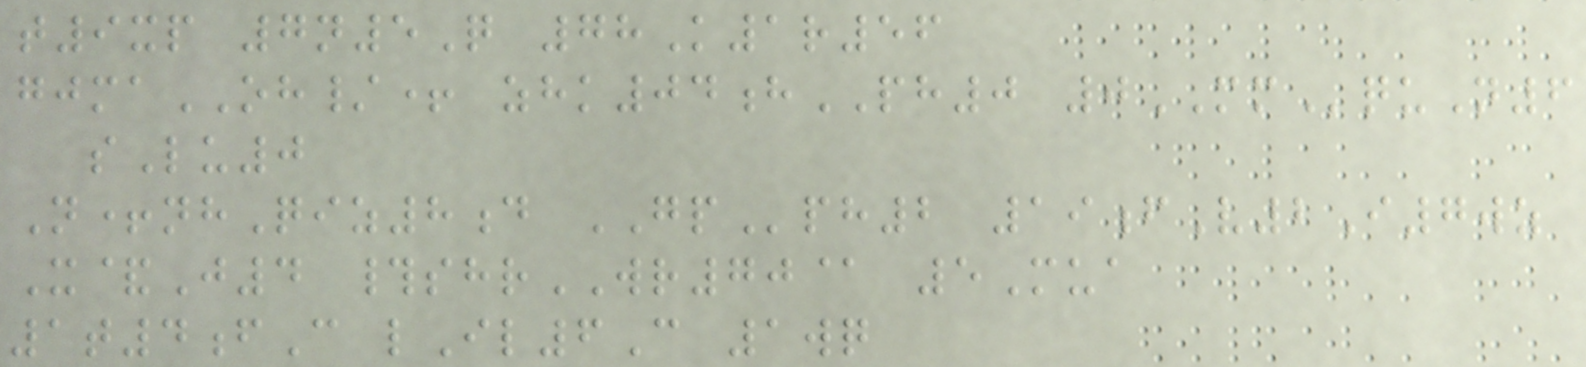t9xp 7n5Q 78K1r56
gjmaOH/+ zhk04hPH0 0MMquN6
sLu0
N+nhQiz8d GPph2 19fV2I7wz
X&J4 #shrWR70@ 5Mua
1t4fC lIl6C 1wq
